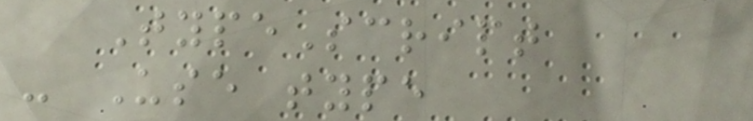TypeScript
- Use type
